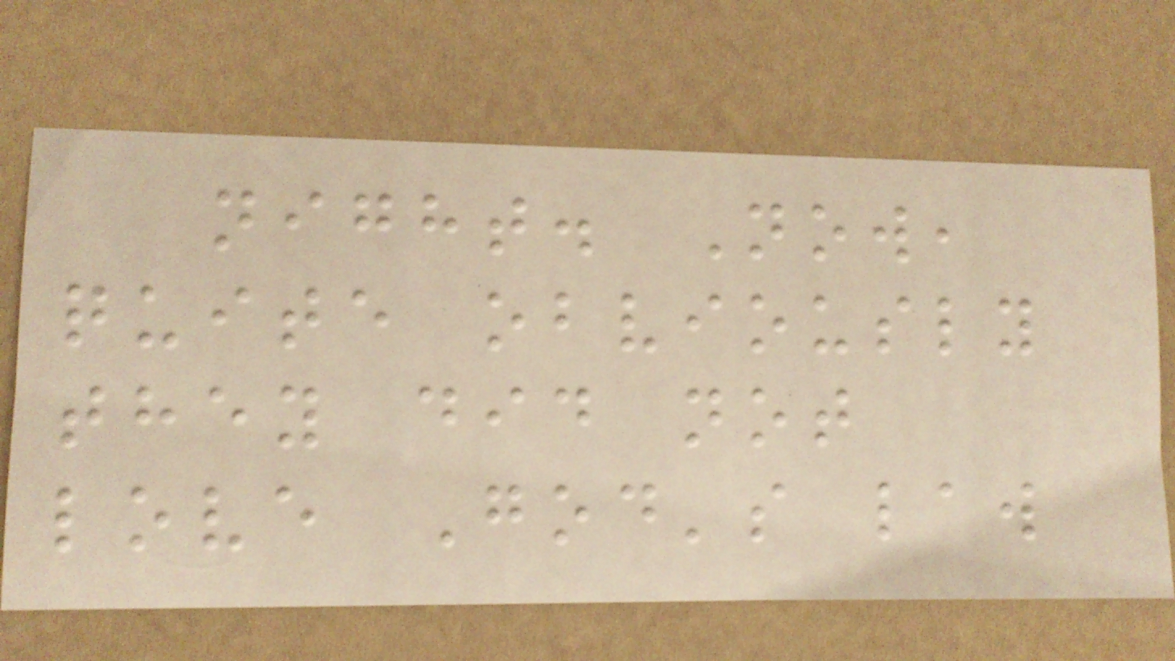night. Now,
quite obviously
they did not
love God's law
